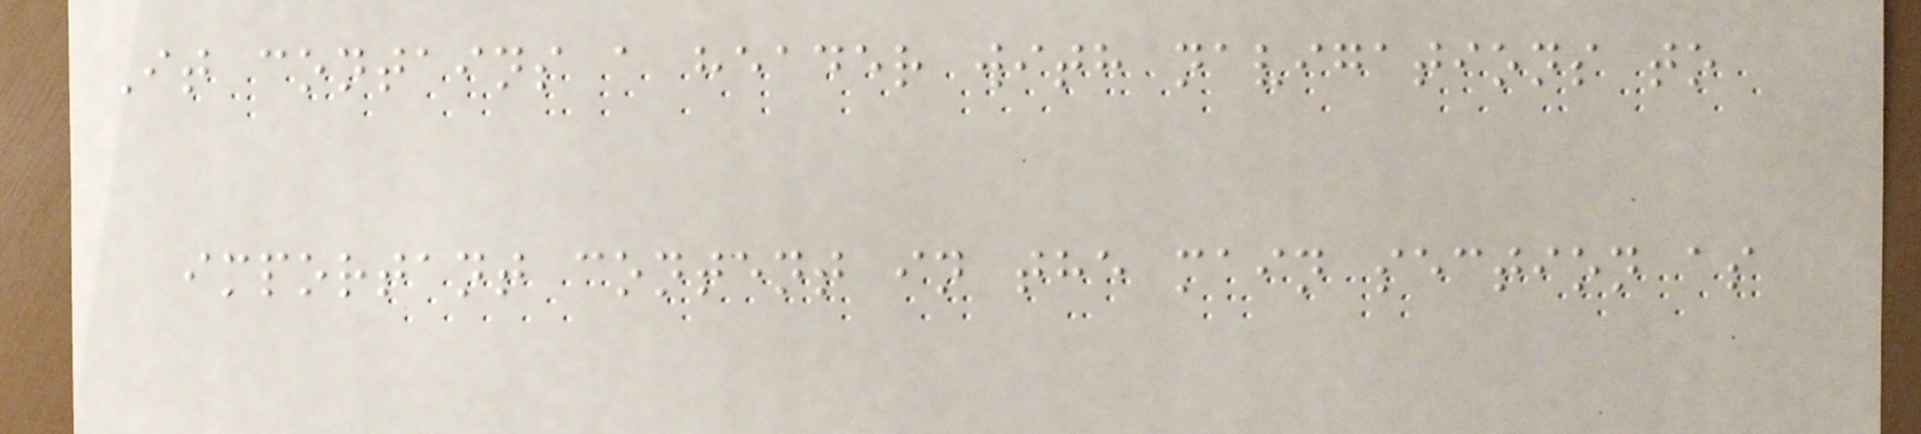It contains a header with navigations to
important content in the main section as
